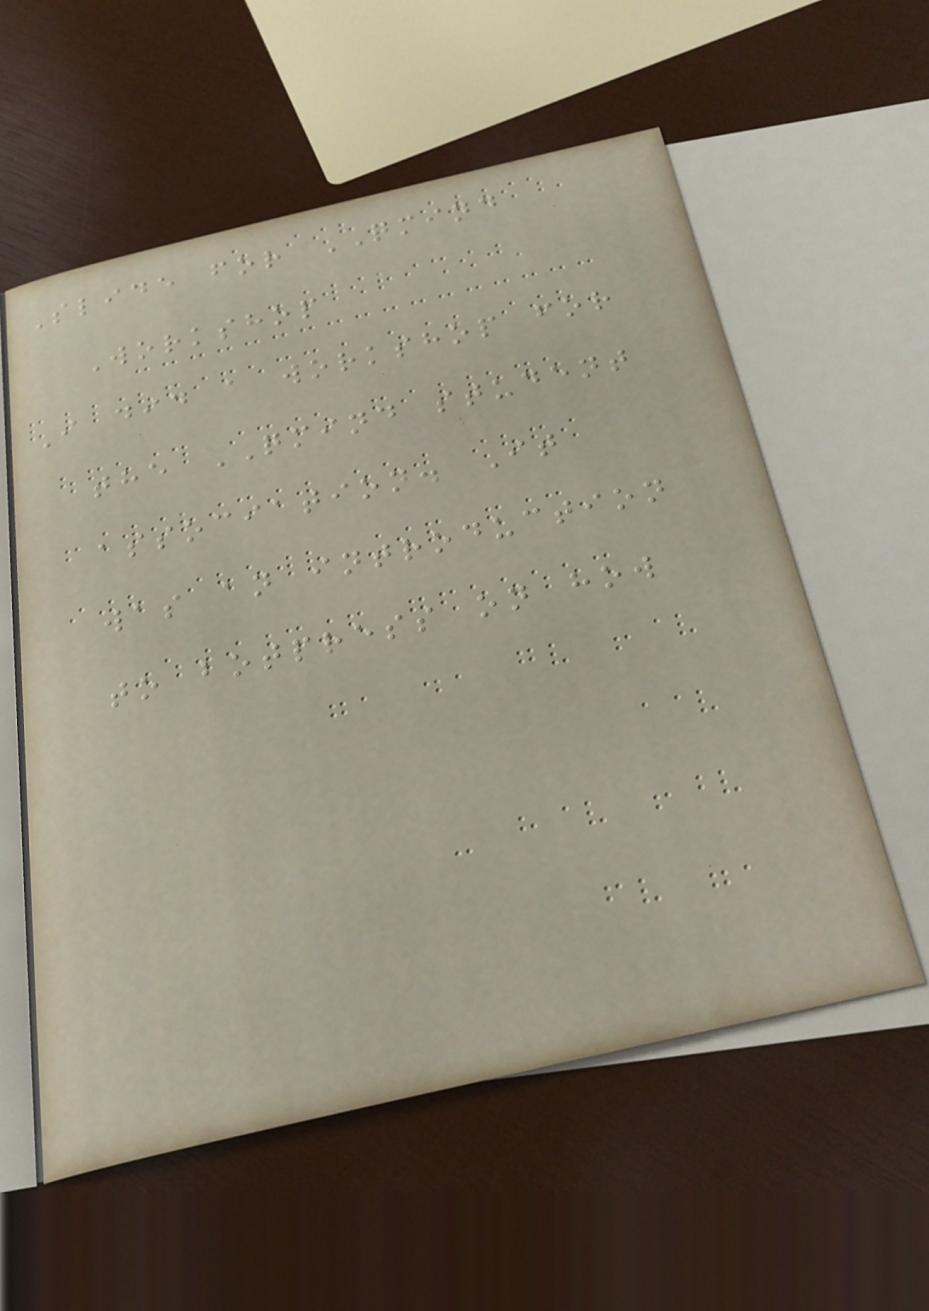Slide for QMIND
Workshop
I did a workshop for
the QMIND student
association. It
was an introduction
to botpress on how
